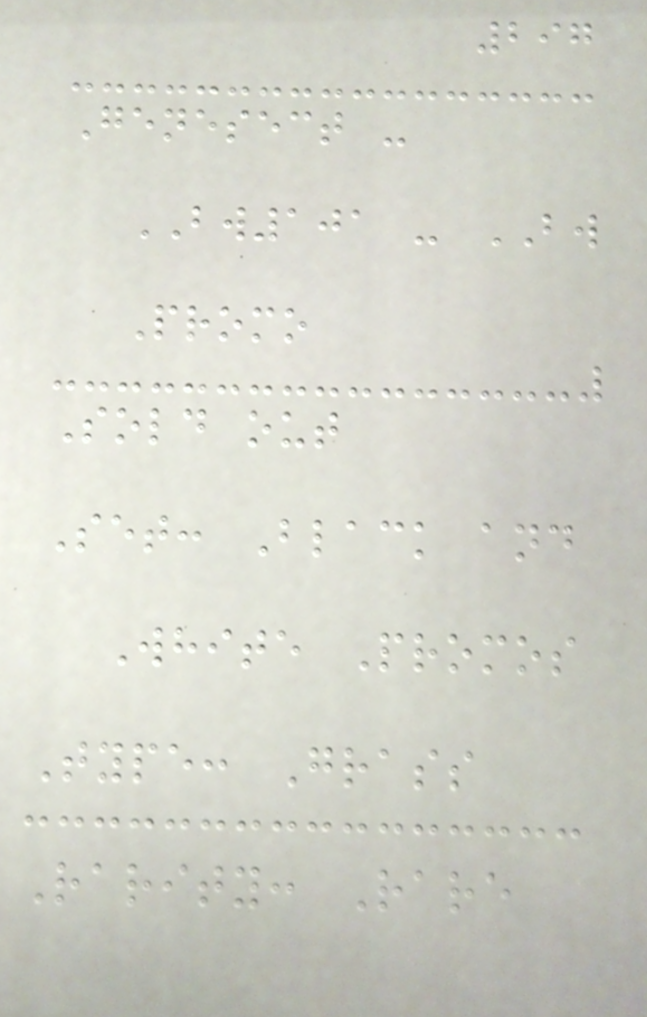297
Genesect -
BW101 - BW
Promo
Sold out
Set: Black and
White Promos
Type: Grass
Rarity: Rare
